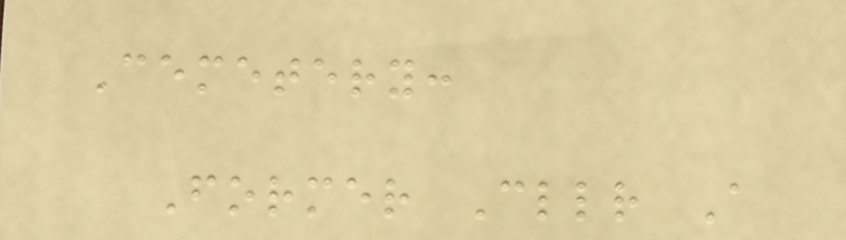Cemetery:
Former Cllr A
